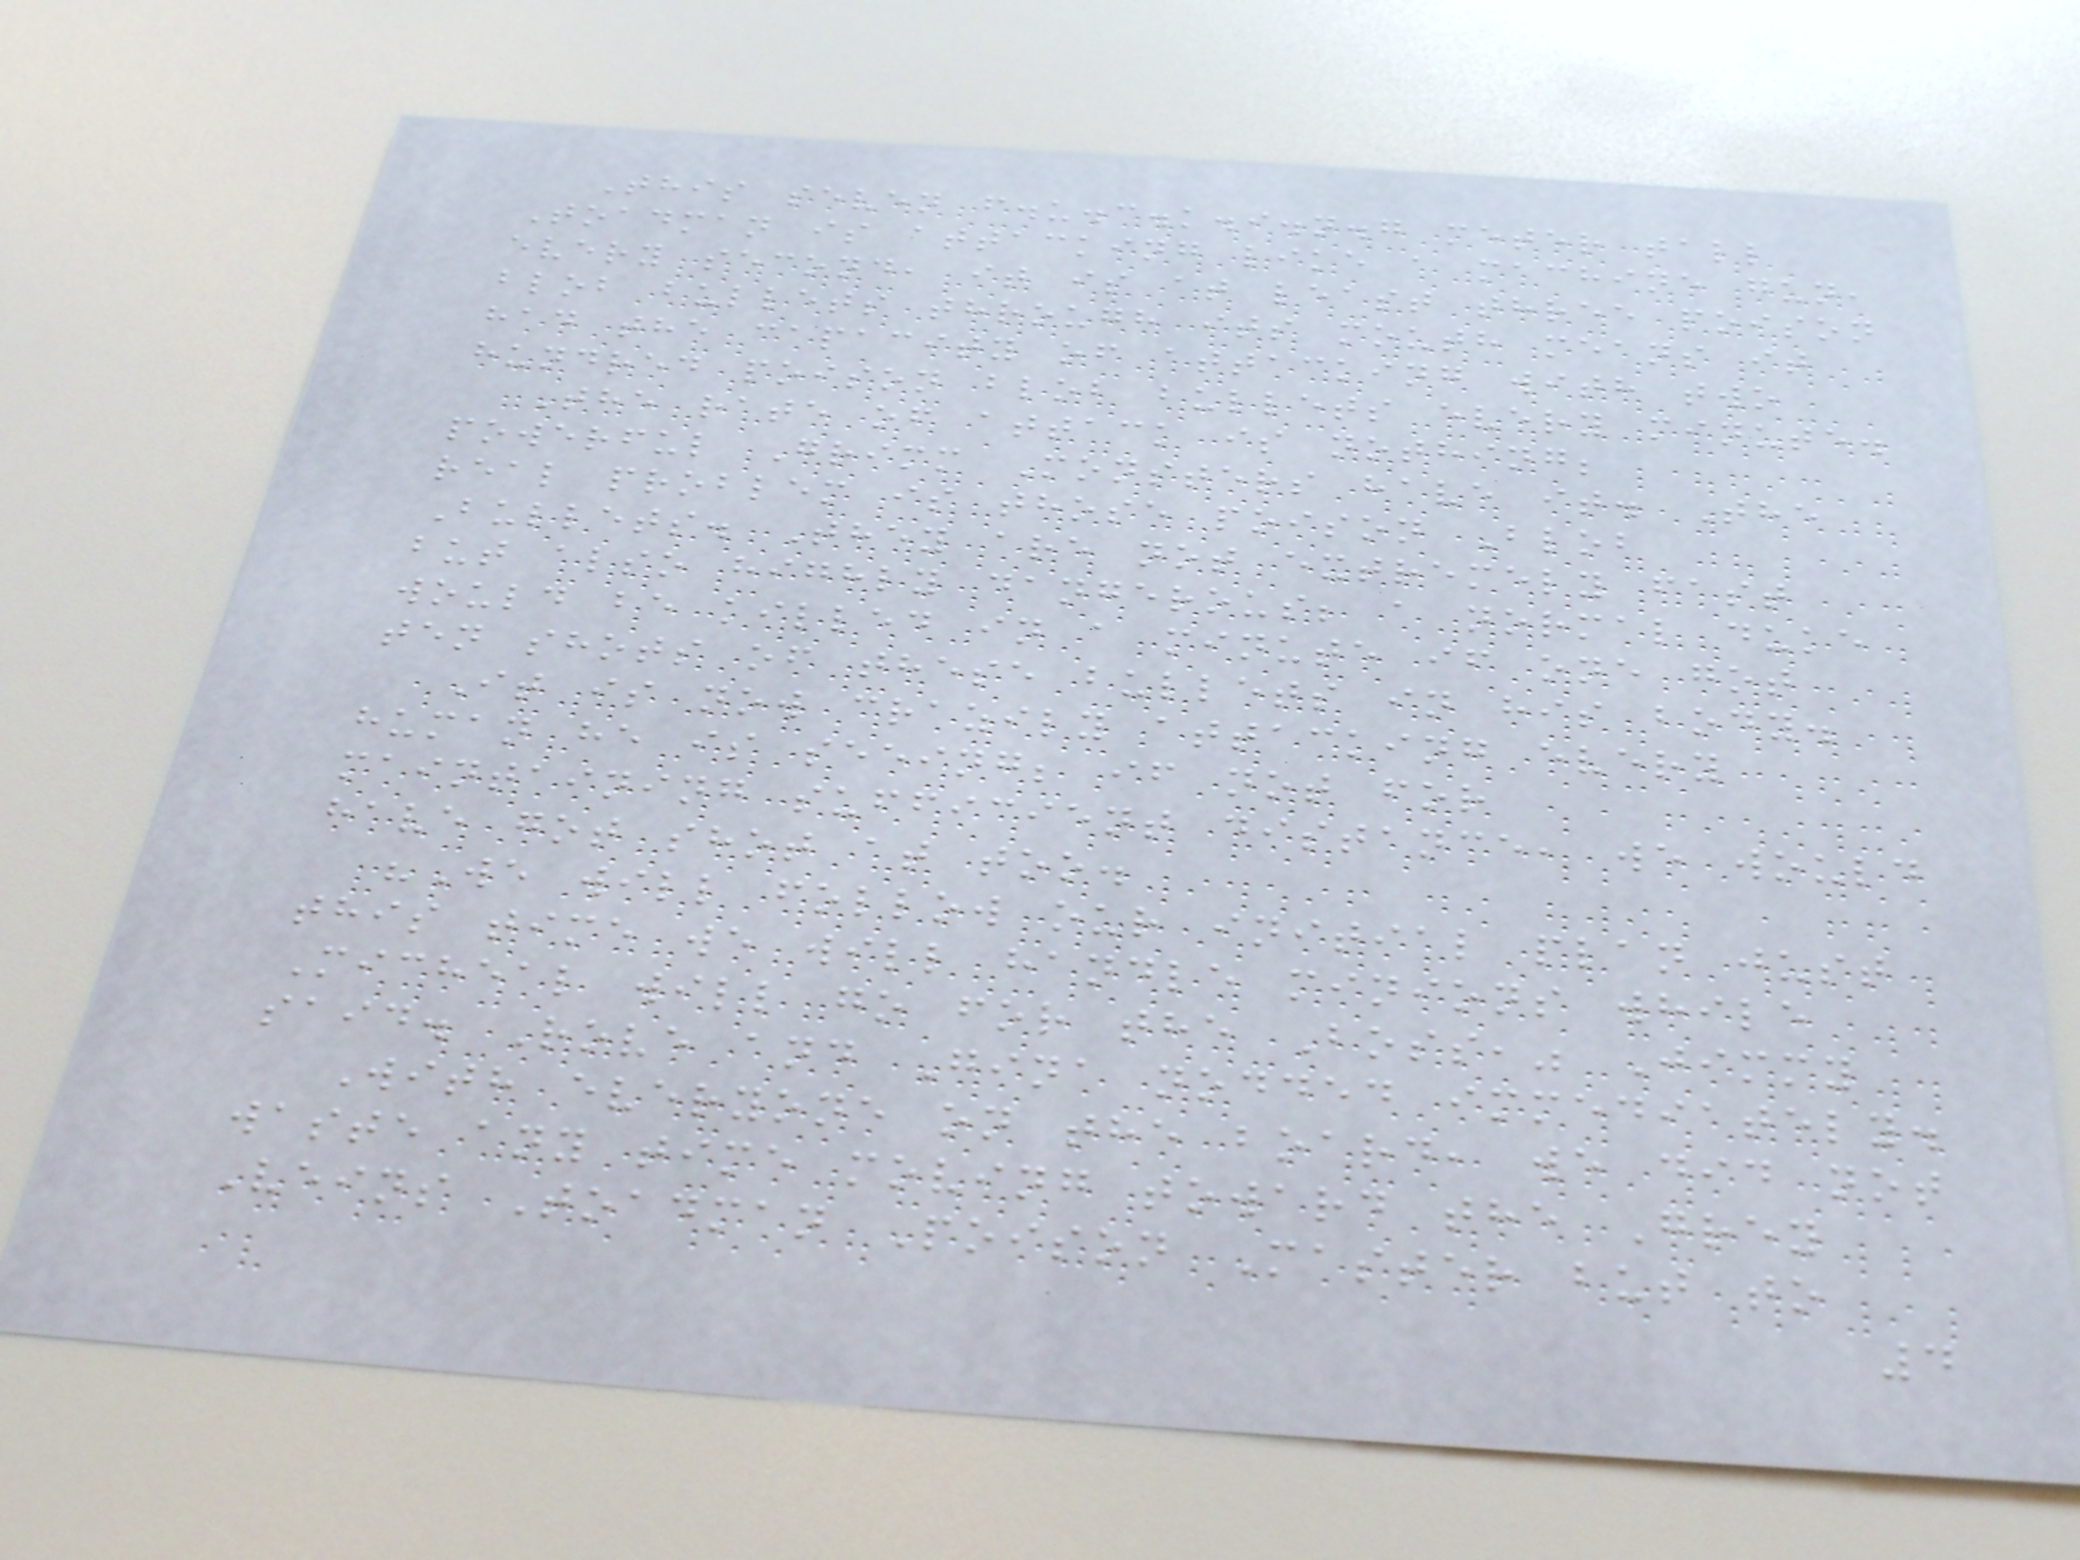This seven f.u.c.k.i.n.g meter tall
Toadman is attacking like a machine gun,
every second, it is at least three poison
blob bullets through its mouth means it
had the capacity of attacking with two
hundred poison blob bullets every minute.
The rate of attack is nothing;
powerful Grimm Monsters have it. The
real problem is those poison Blob
Bullets. They are not extremely fast
but also highly dangerous; a normal duke
would be killed in a minute if one got
ten shots of these bullets in his body.
It is now crazily attacking every
human he is seeing; if not for
maintaining sufficient distance, we would
have got shot at too.
"We will follow our initial plan just
this time we will handle minions while
Micheal will go for the Boss," Jimmy
said. Rove and Gina nodded immediately.
With everyone on the board, we did not
waste any time moving toward the Grey
Veins Toadman Poison Master but to
4
